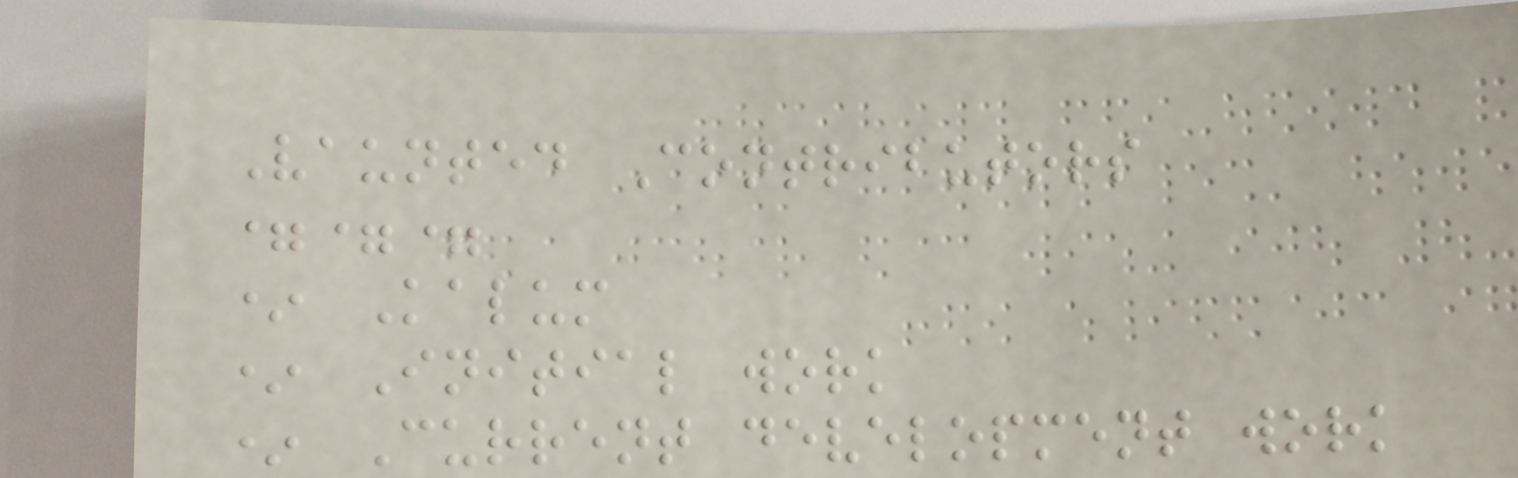Vaunted Contributors
===
* Kalum
* Initial work
* Current development work
